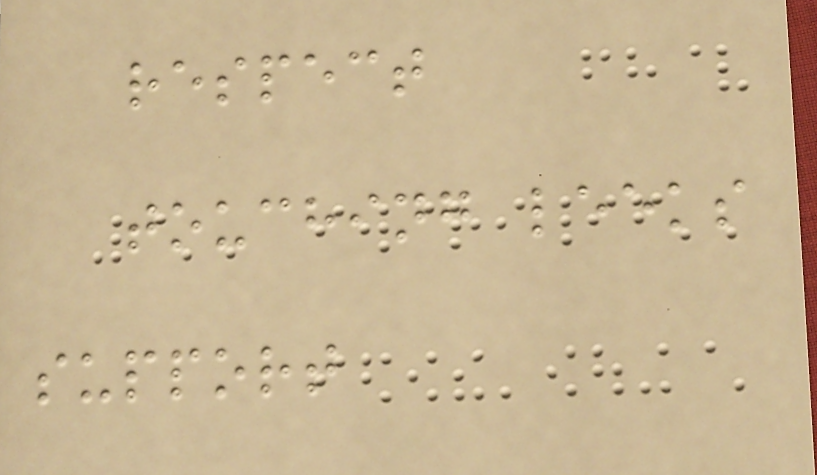respect
touching leeks
support
